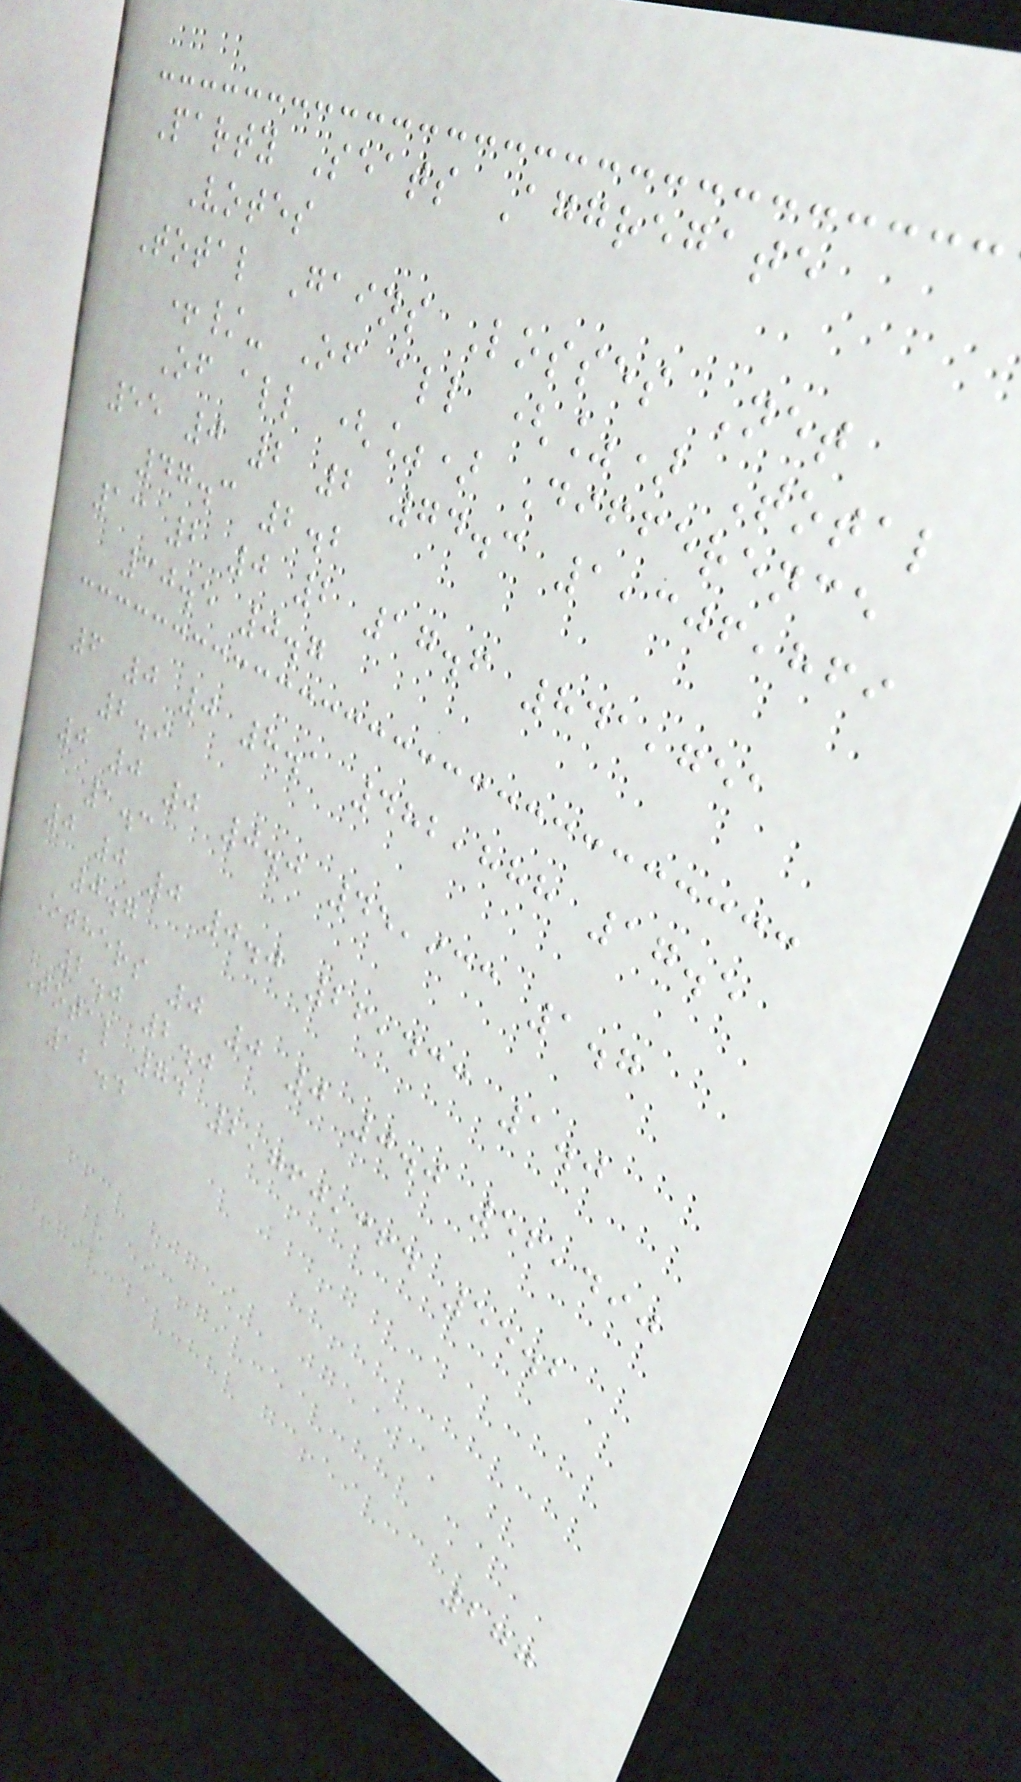Party Seats Aggregate
Votes
Total Gains Losses Net
+/- Of all (%) Total
Of all (%) Difference
55 0 2 2 74.3 1,306,869
47.3 2.2
13 2 0 2 17.6 841,751
30.5 0.7
6 0 0 8.1 482,888 17.5
2.9
0 0 0 0.0 45,933 1.7
1.3
0 0 0 0.0 26,433 1.0
0.7
Others 0 0 0 0.0 56,490
2.0 2.0
Total 74 2,760,364 55.2
12.4
277
